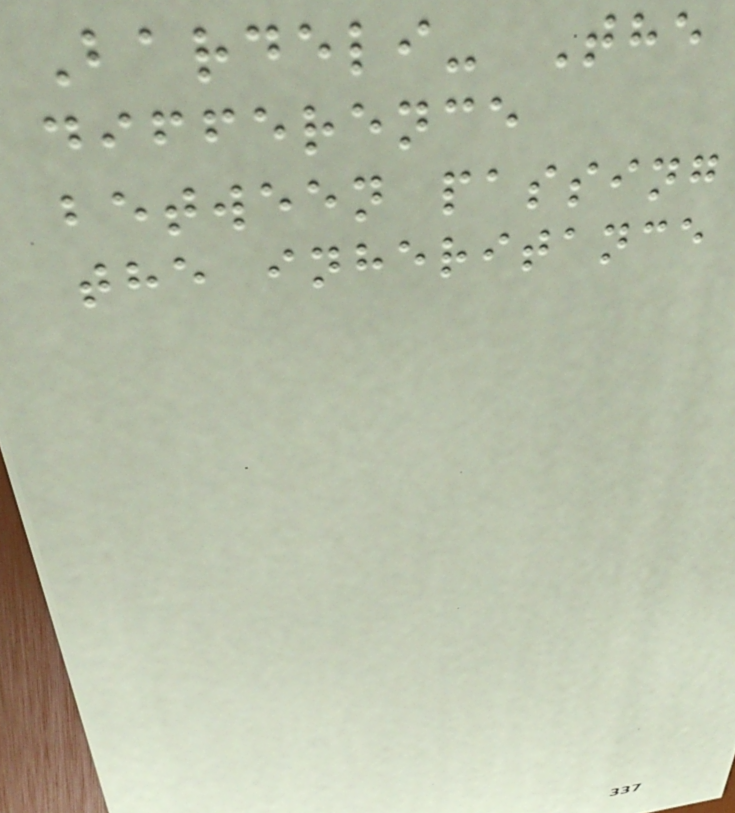Bardeli- The
difference
between passing
the inheritance
